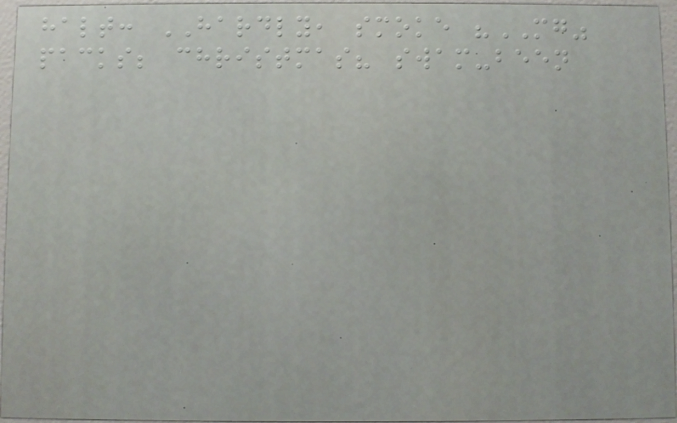halt: HARDLY, smoke "MG"
packs; christmas? swam-been
